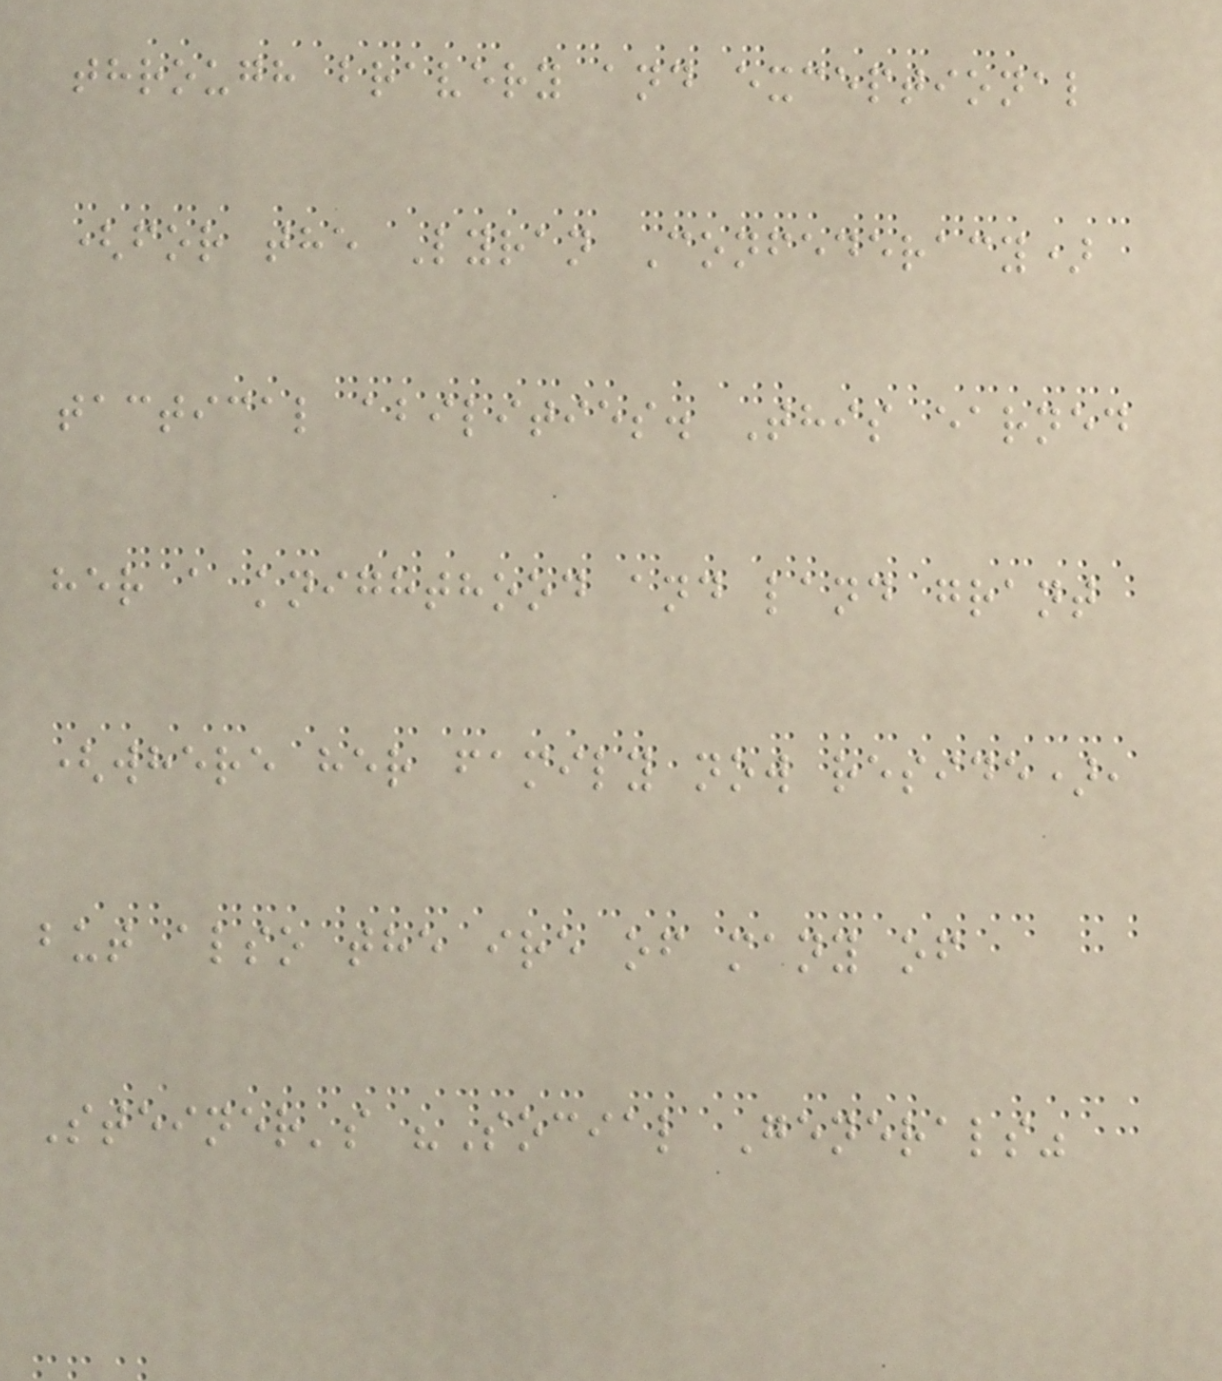through bravery and exceptional
(for the Lyran Confederacy)
tactical abilities. This earned
her a knighthood and land grant
(where her family now reside),
but also the ire of many of
Steiner's "Social Generals"
